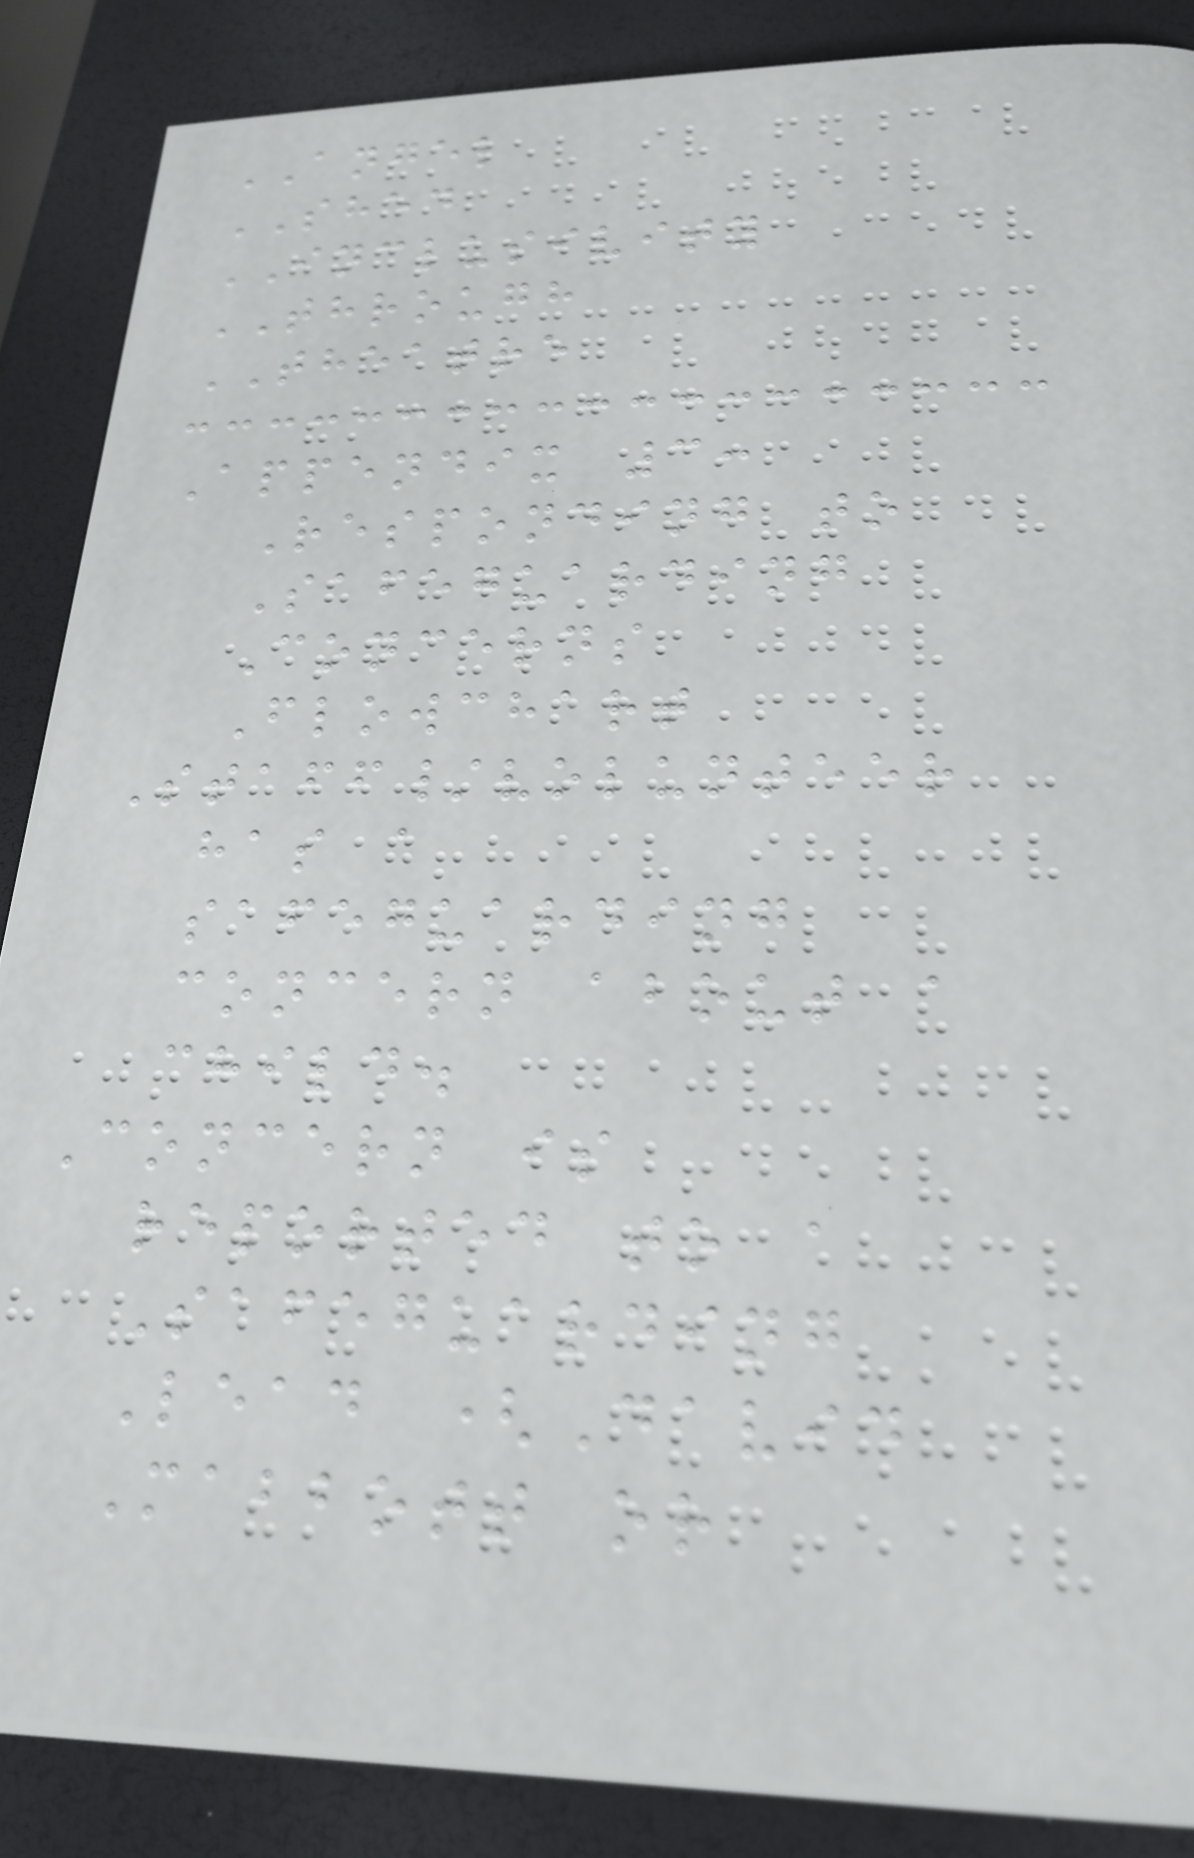ANGEL
SHED
INCLUSIVITY
THROUGH
THEATRE
Appendix 3:
Responding to
Safeguarding
Concerns
Flowchart
Staff/volunteer
has a
safeguarding
concern about a
child.
Concern is
reported to a
Safeguarding
Lead (David
Mabbott or
